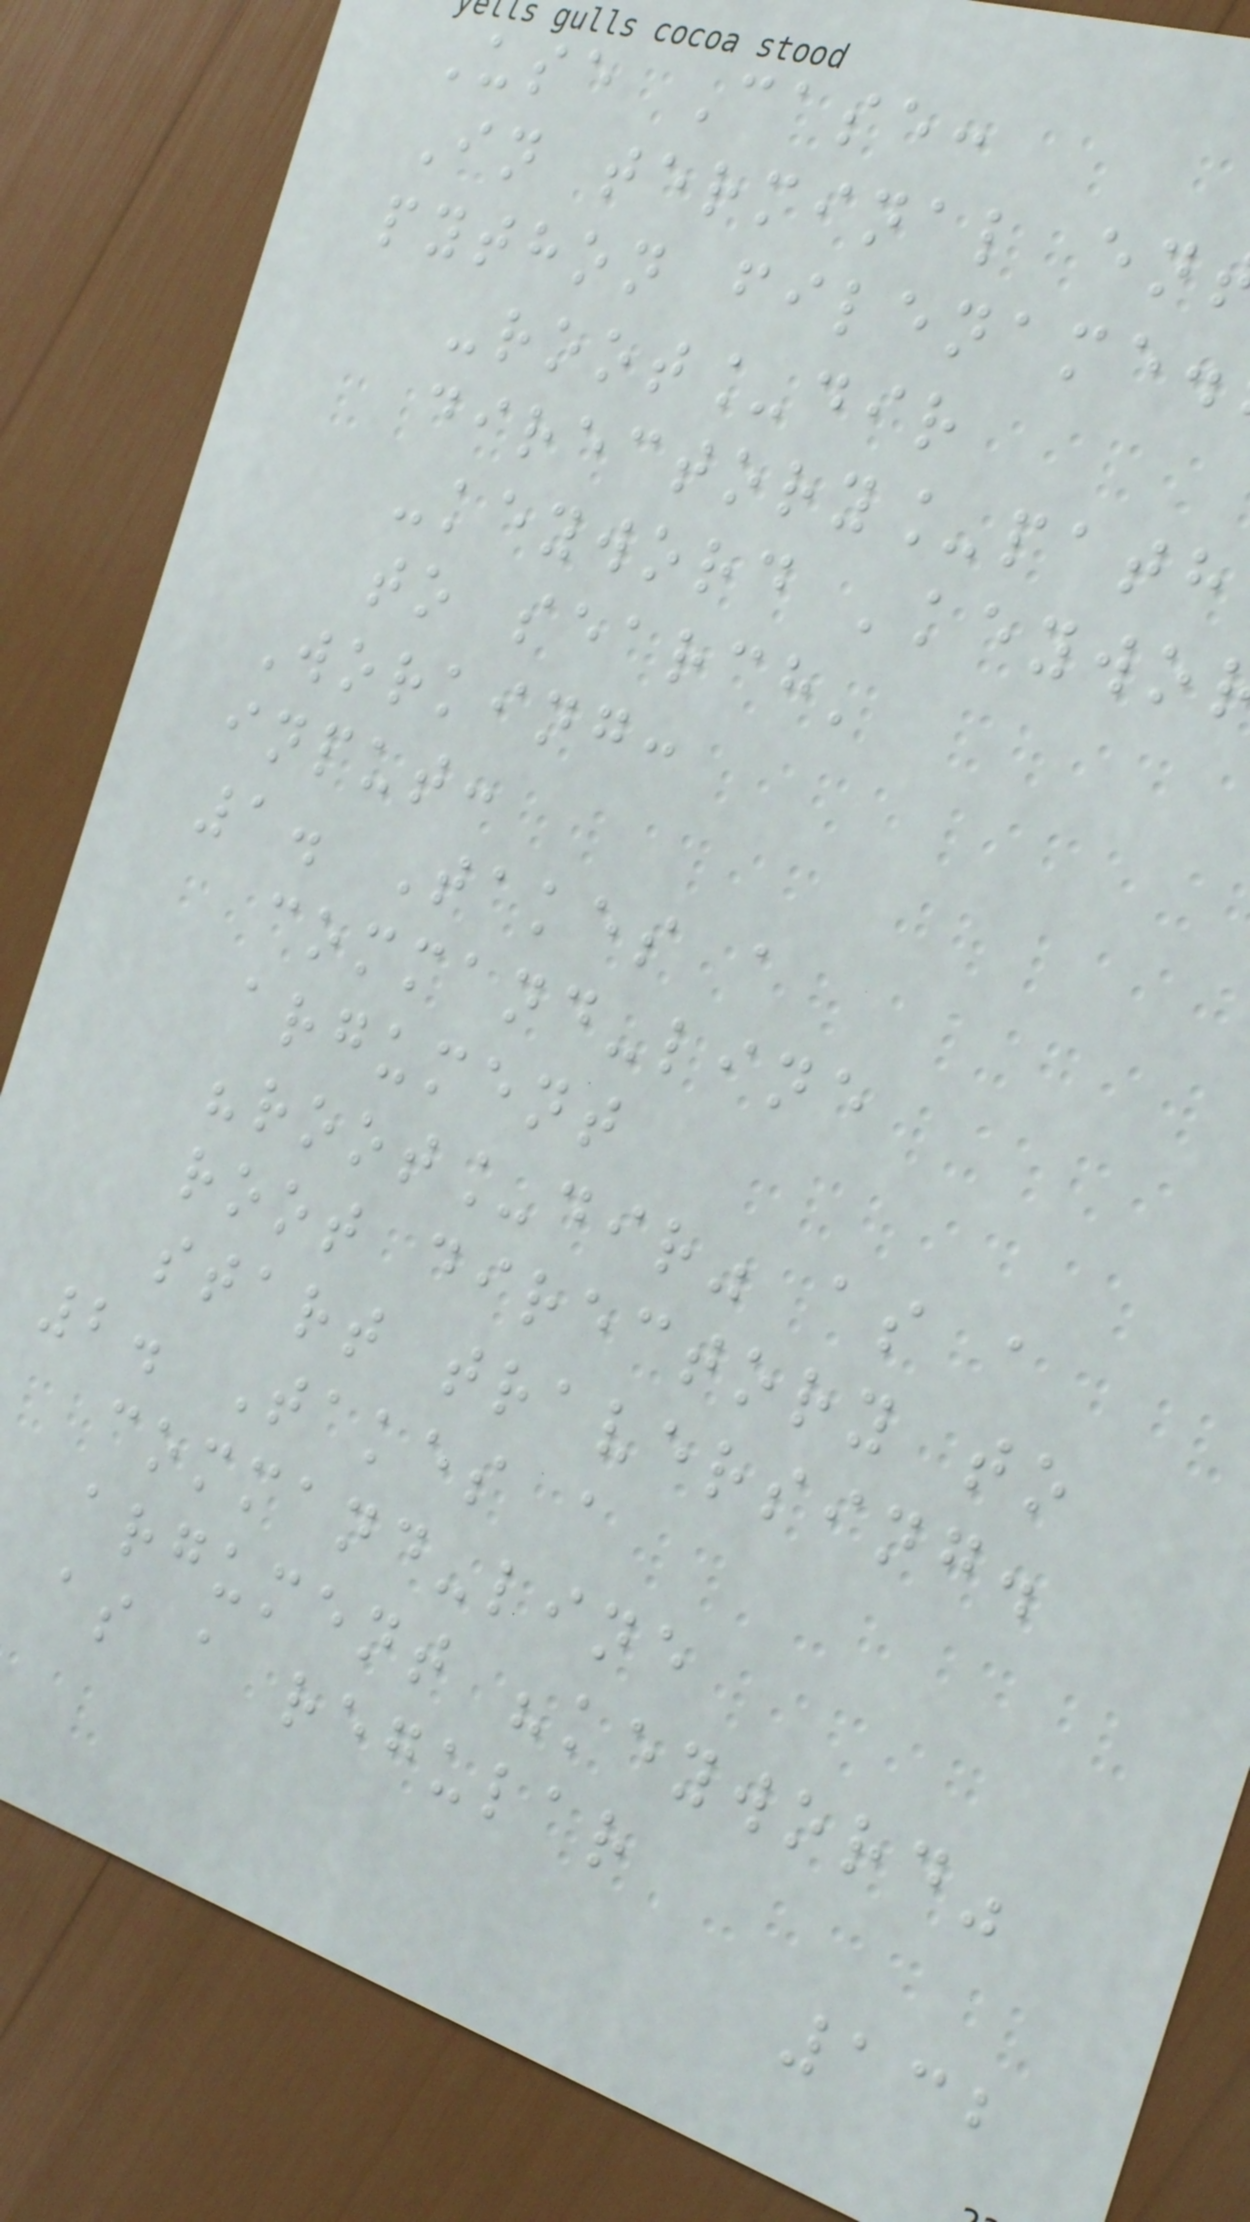Use Case:
In terminal en
python filename.
-root_dir
directory_path
-keyword 'keywo
to search'
Working:
input:
1. Takes a
command-line
argument
"root_dir" as a
root directory to
start traversing.
2. Takes a
command-line
argument "keyword"
as a regular
132
